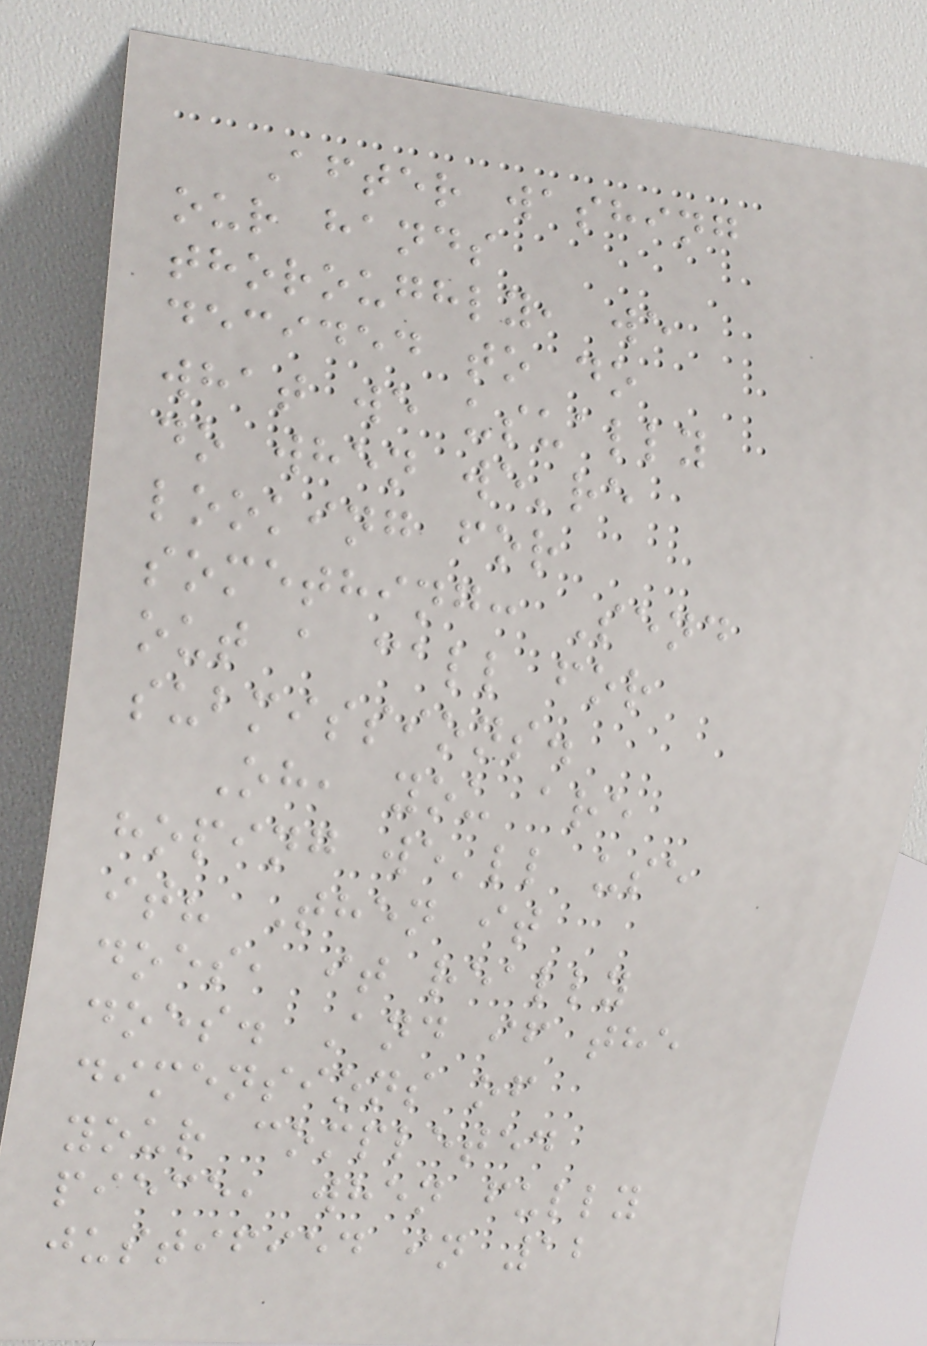After washing
our hands
thoroughly, we
decided to do
what we usually
do when we're
looking for
something: Send
out a call for
submissions.
Oh, you are
hoping we'll use
it? Then it
does, it really
does. And if the
dimensions of
your completed
piece, when fully
justified in 12
